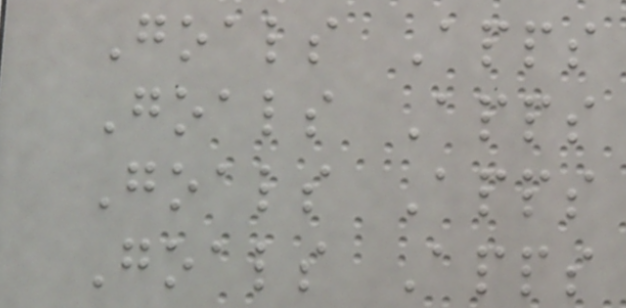Goals Apps
Goals Apps
Goals Apps
Goals Apps
